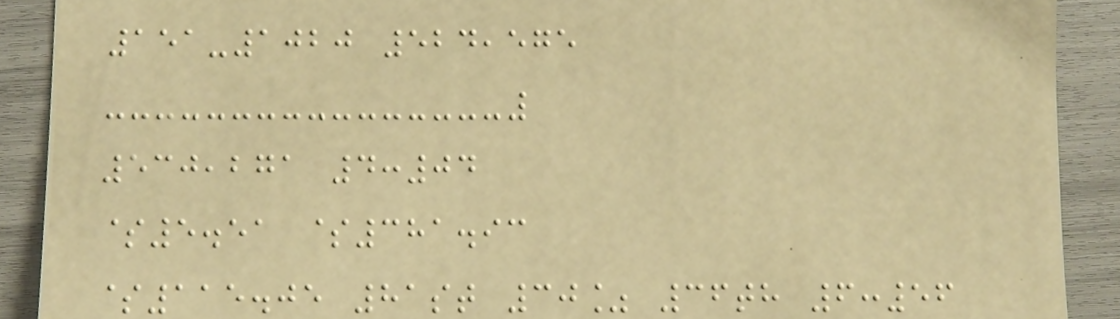151-1020 524,575
530,271 4:04
$5.51 $381.93
$115.05 81st 30% 36th 6:56
